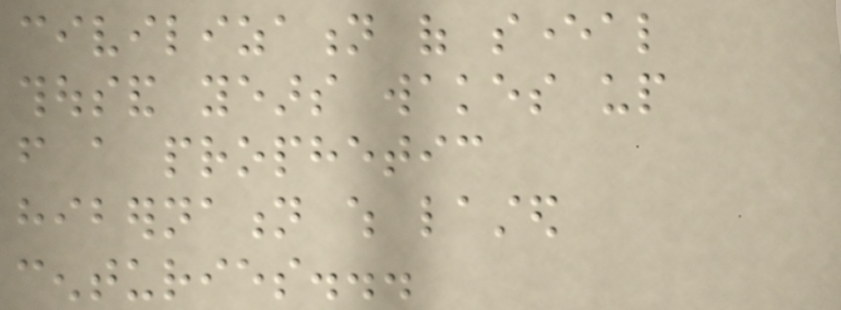civilization of several
thousand years wakes up
from a prophetic
hibernation which lasted
centuries...
